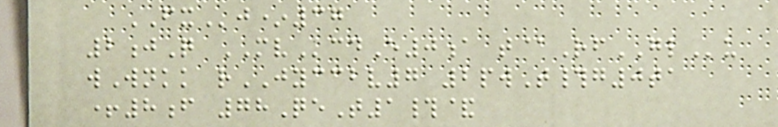FXj*37
2jQ MVcdE0a t@RfGLu
wWnkk rJYCCBV7 2pwT#g0ta
+8f 78QeT1#&
